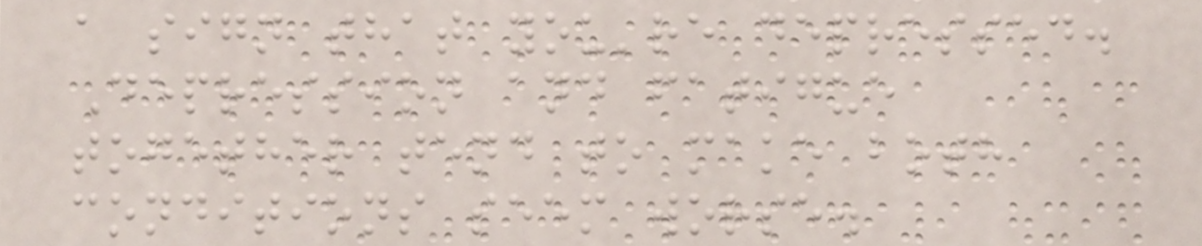a sign that you're depressed.
Depression and fatigue
together tend to make both
conditions seem worse.
